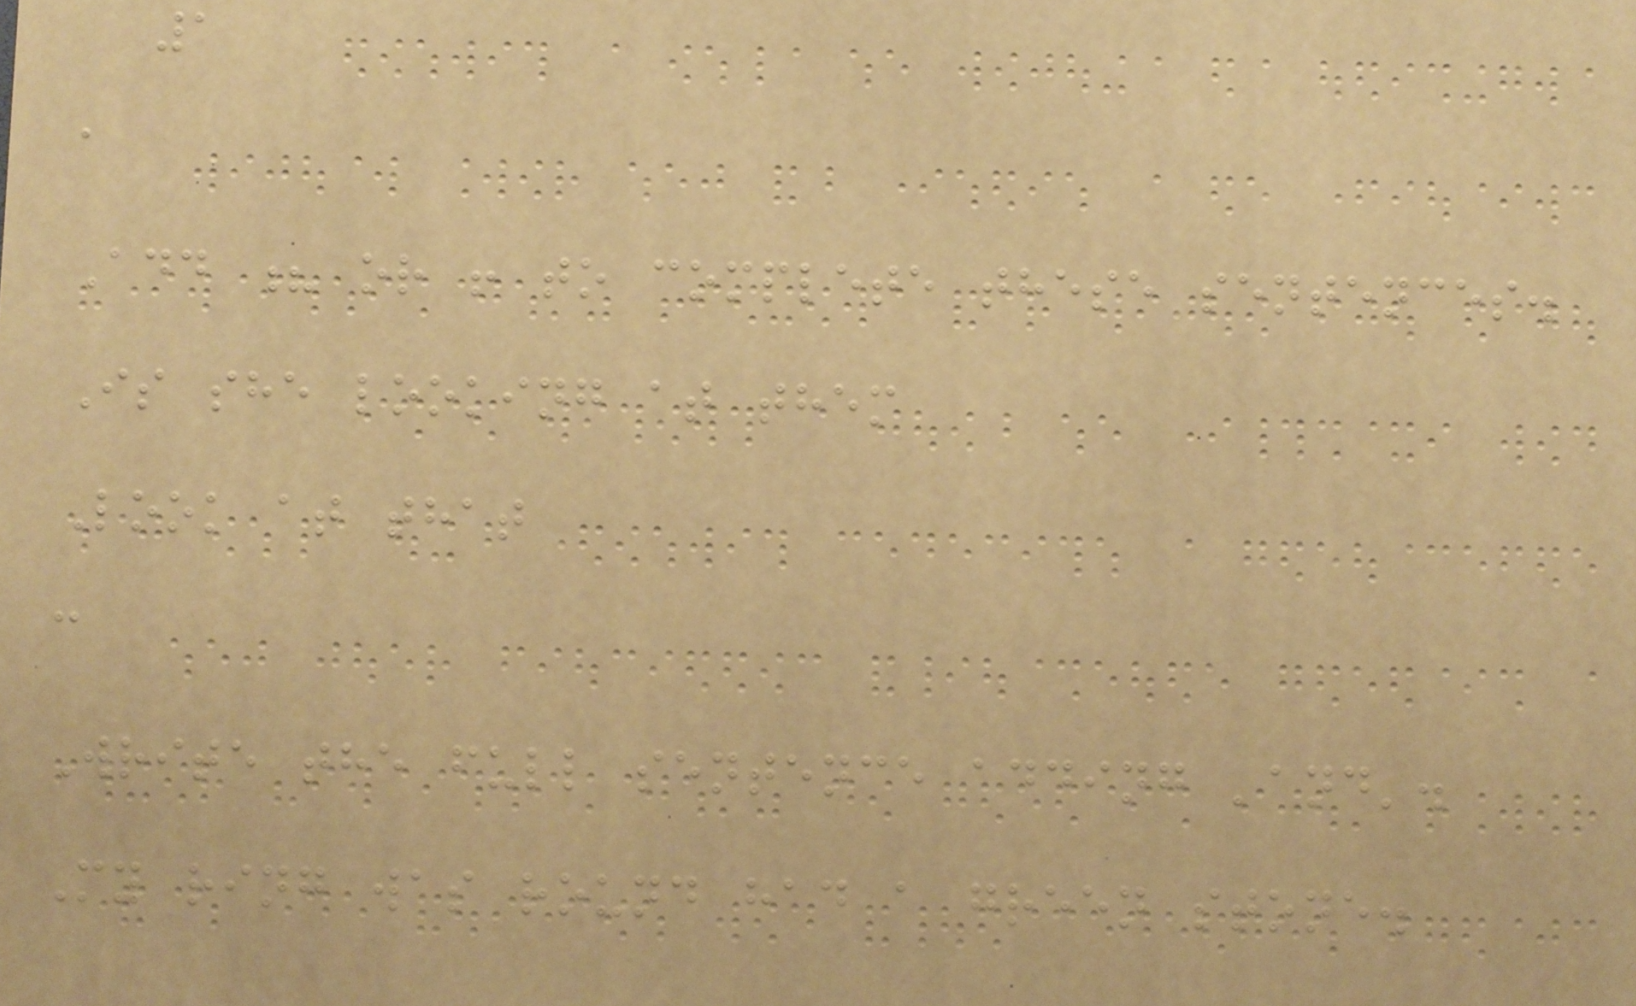1
a
Add ? or ! to complete these sentences.
Is she looking at them
Look at that
c
Write the full sentence adding 'and'.
My ring was round had a green stone.
